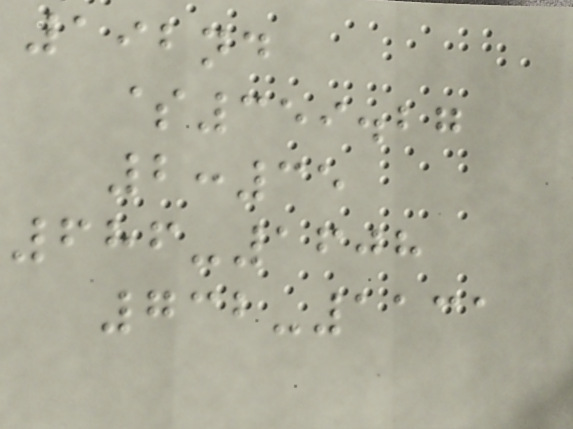192nd
$359.27
2:35
686-1608
732-1131
